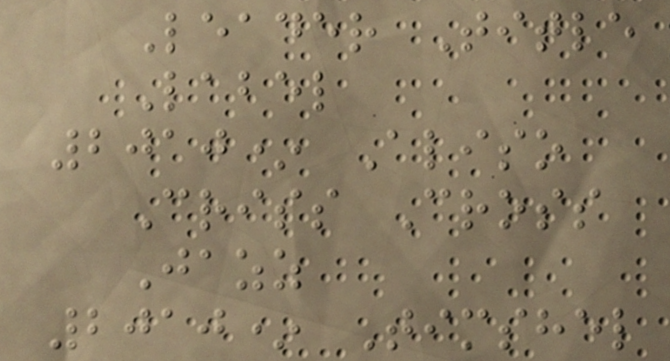Leader Title
Label
2010* Aliso
Criss Cross
Jazz
2010* Timshel
